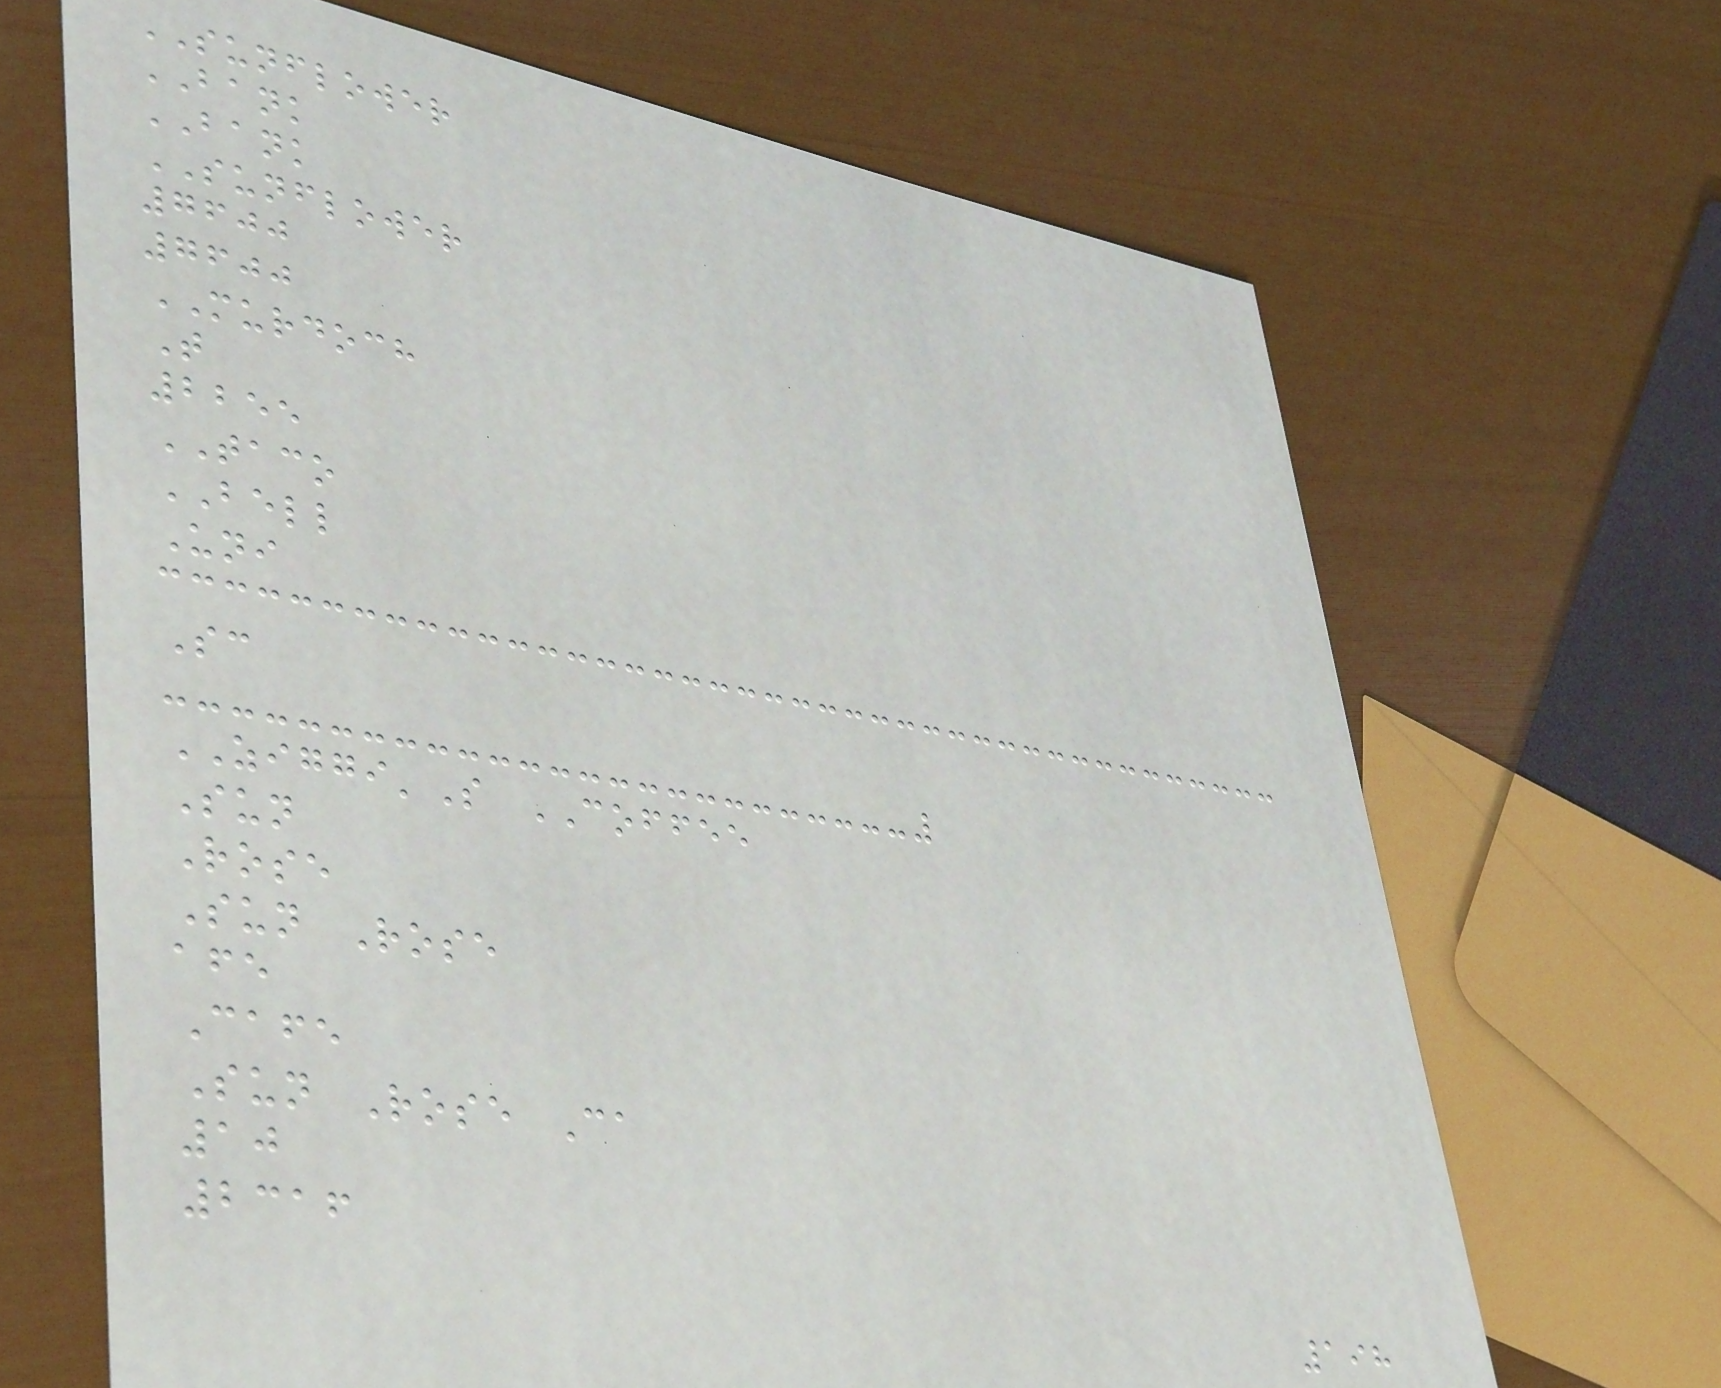SUNFLOWER
BANK
BANK
SUNFLOWER
7600
7600
MURDOCH
T
2255
TACO
BELL
Uni
Sc
ZIGGI'S COFFEE
Sun
Rose
Sun Rose
afe
Cafe
Sun Rose Ca
10
2316
198
